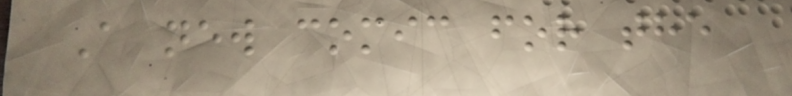A new comic for the
